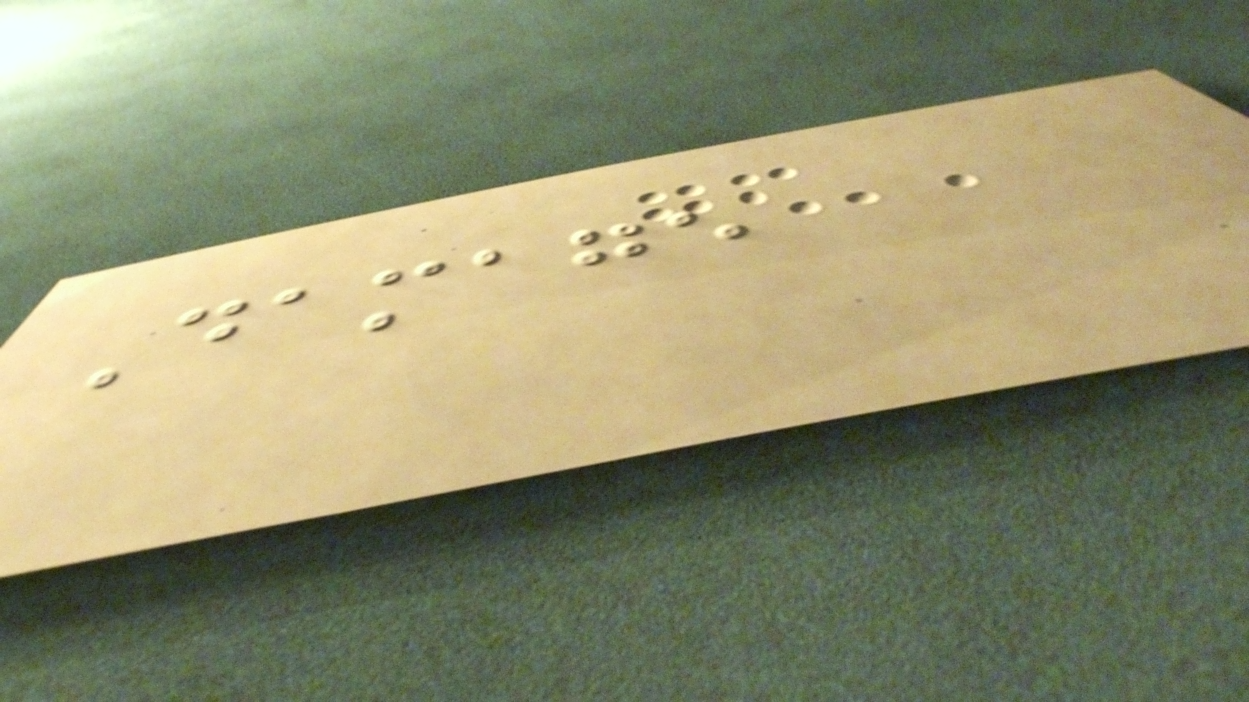Damage
